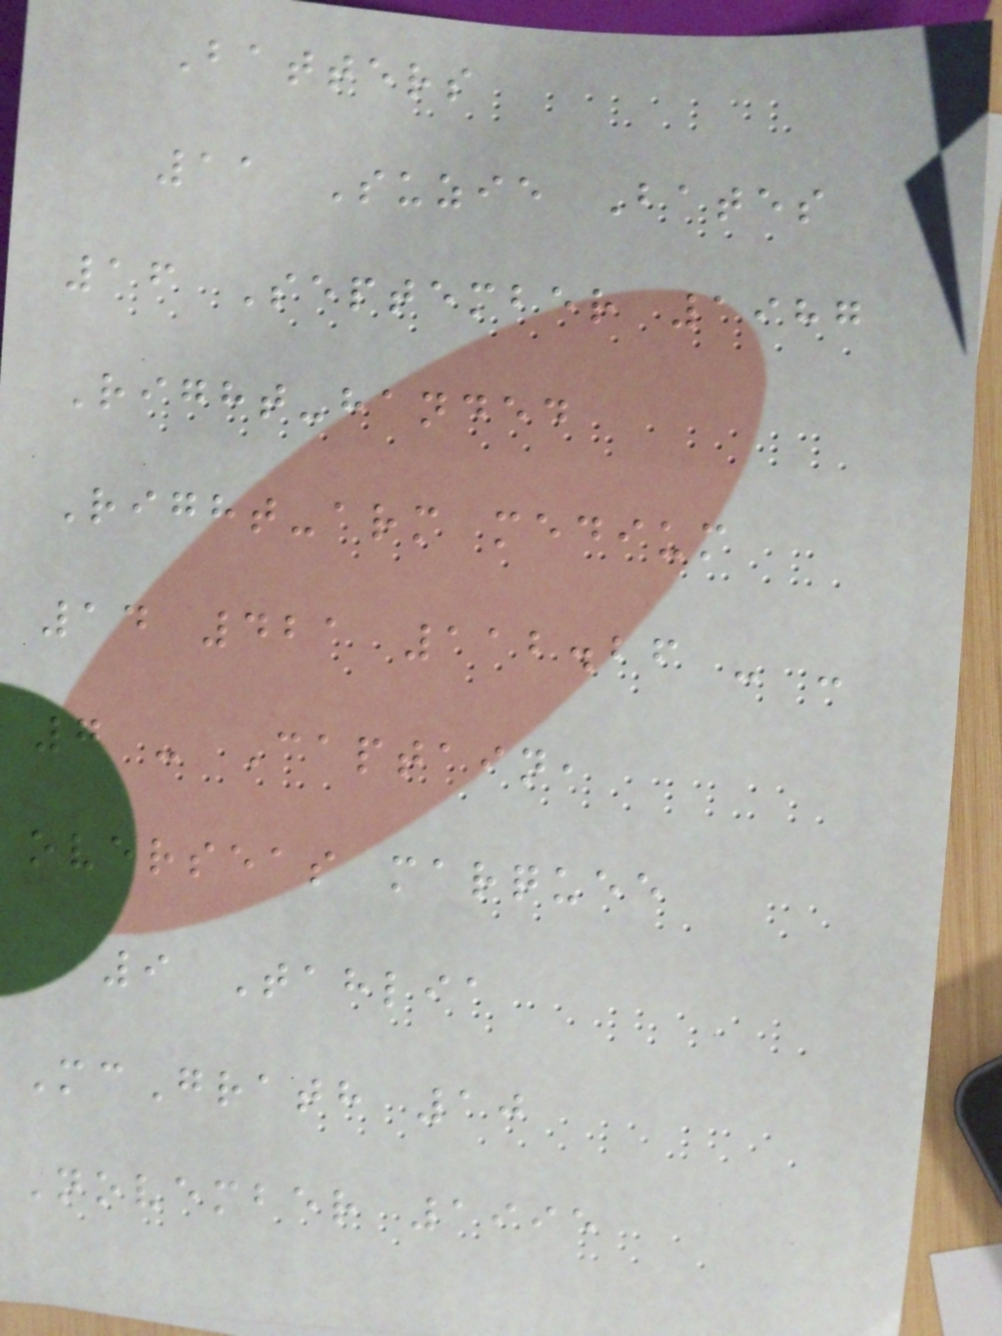Batters
11 Suzie Bates
16 September 1987
Right-handed
Right-arm medium
14 421 112.26 - -
7 - Captain,
overseas marquee
9 Tahlia
McGrath 10
November 1995
